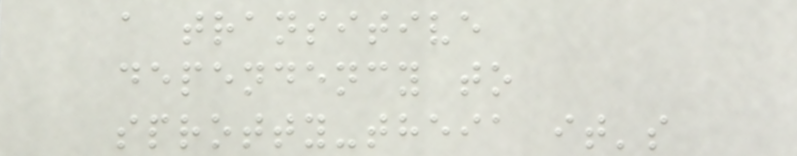a transitive
dependency to
sprotty-theia it's
